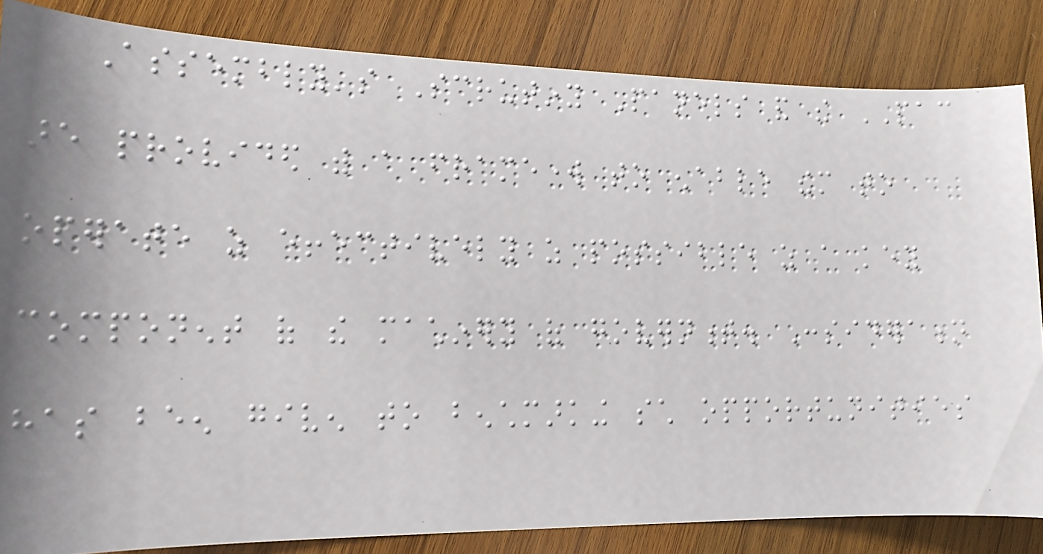Assembly's Scrutiny Panels and the PAC
are provided with a framework to enable them to
operate as effectively as possible as a key
component of the machinery of government. Consideration
has been given to benchmarking such opportunities
